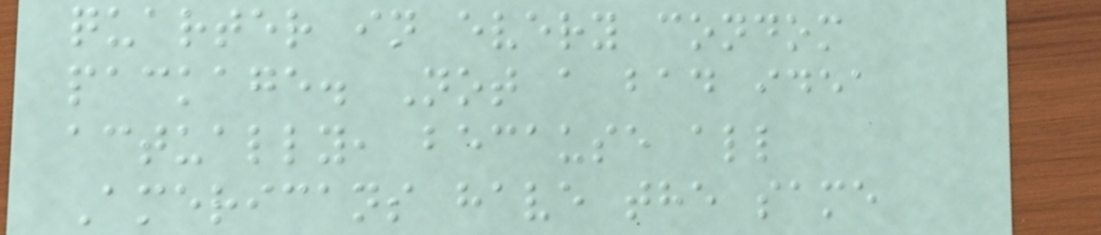quarter in every condom
package. Not a bad idea
actually, because all
Americans have the same
